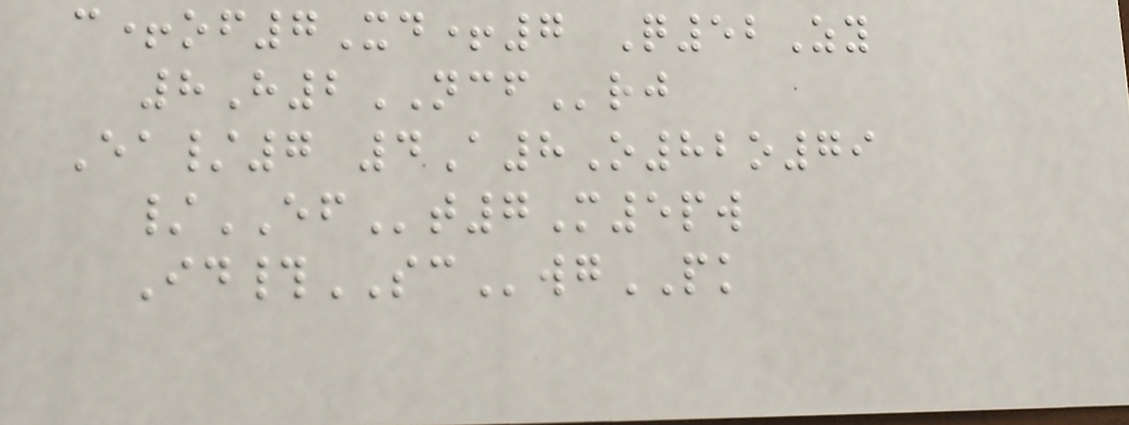c+of7Xd+7 Q52Zy
8H2NCFrj
Ea/7 4A8O82o79
/EFt7M5pw
Id#SCwgPK
